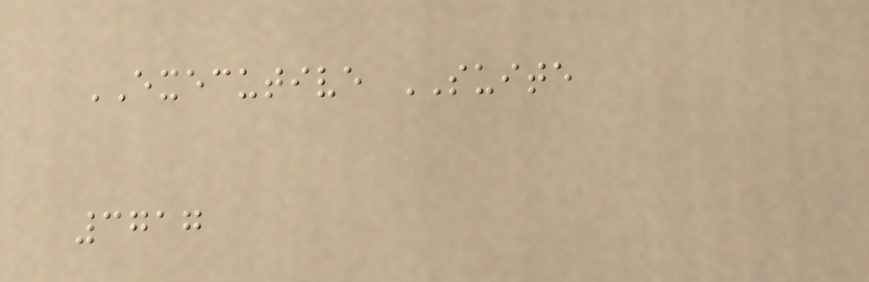EXECUTIVE SUITE
3717
